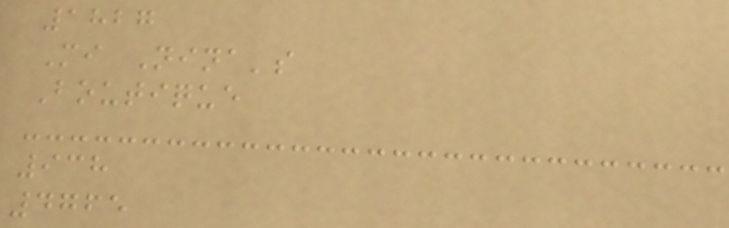1827
Mi Nina's
Boutique
938
4765
